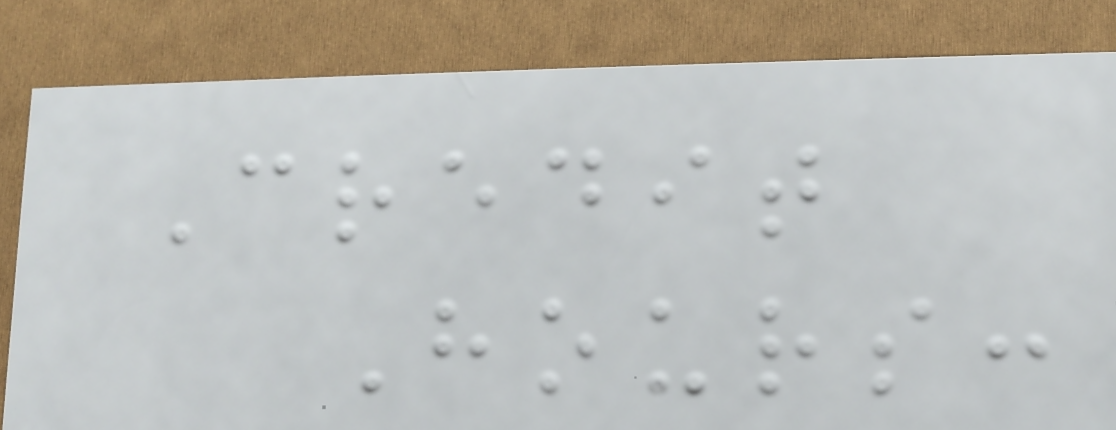Credit
Hours:
